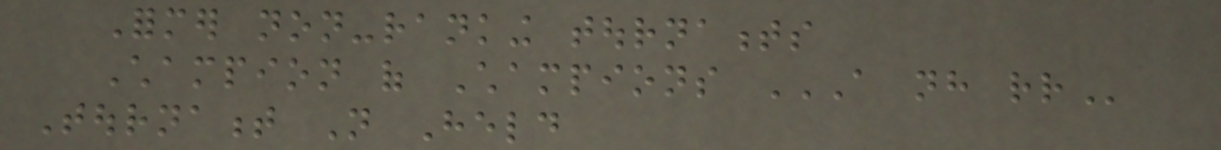Former non-ranking tournaments
Champion of Champions A NH RR
Tournament Not Held
